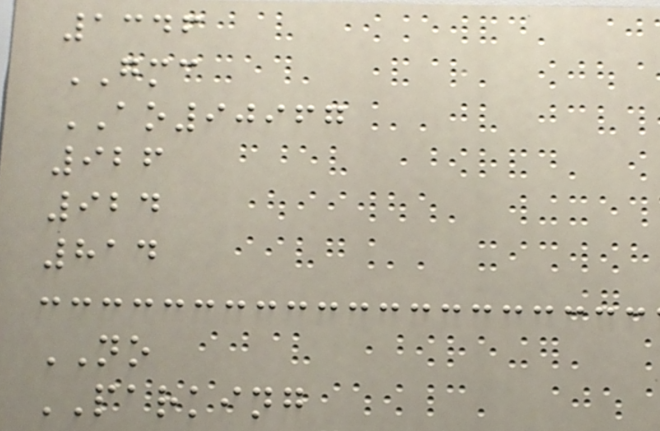1346
GMC
AO90967
926
924
814
NO
PARKING
